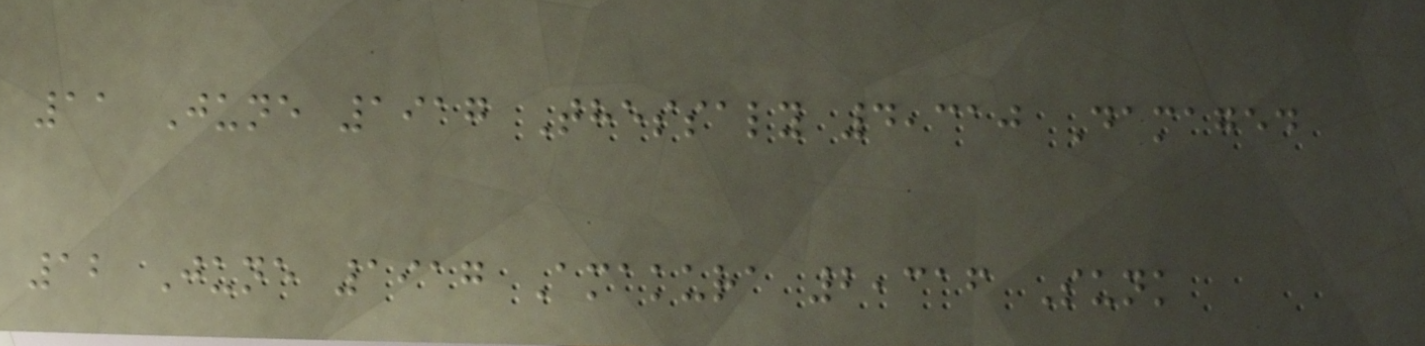11 June 1917 Thessaly 4,310 Damaged
12 June 1917 Amakura 2,316 Sunk
